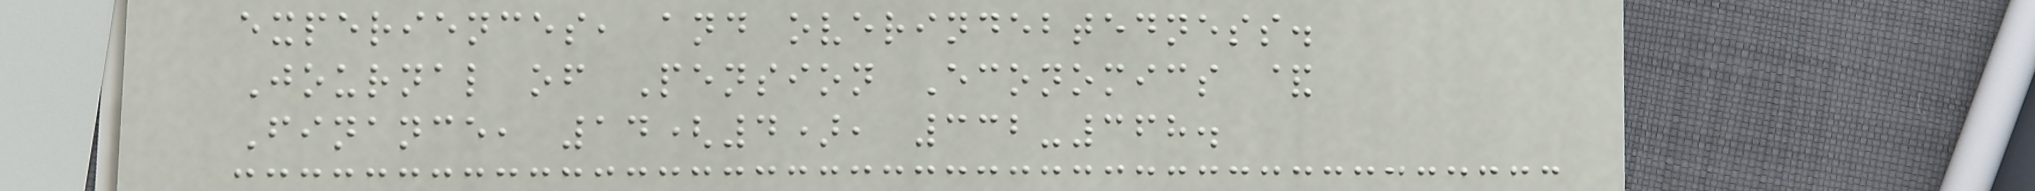experiences, and overindebtedness.
Journal of Pension Economics &
Finance, 14(4), 332-368.
